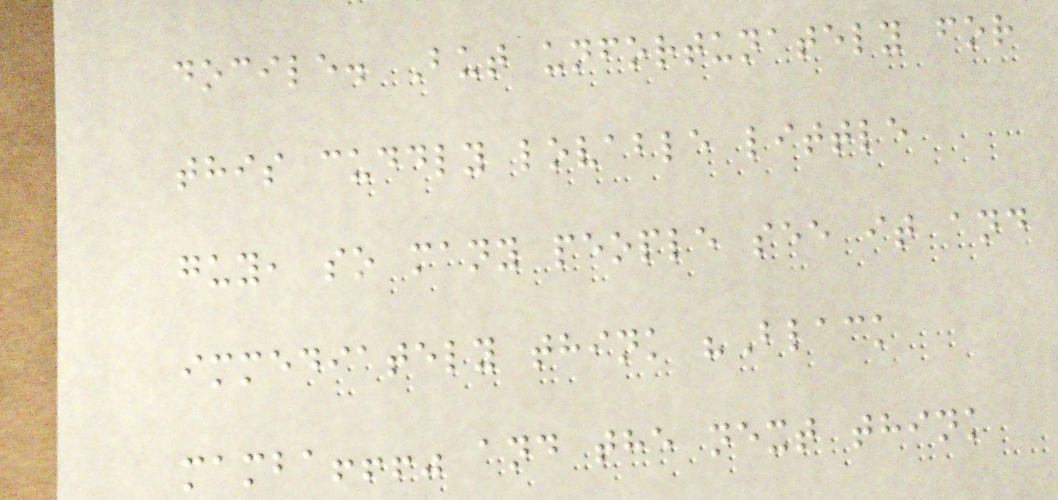docile. But unfortunately for
this cuddly lovable little
guy, so many people see it and
immediately think "Black
mamba!!!" and the next think
